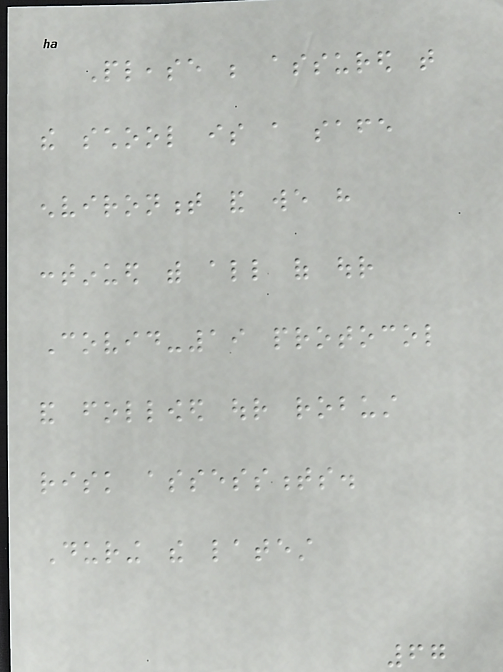Please be assured that
the school is a safe
environment and we have
continued with all of our
Covid-19 protocol
and followed our robust
risk assessments.
During the latest
67
